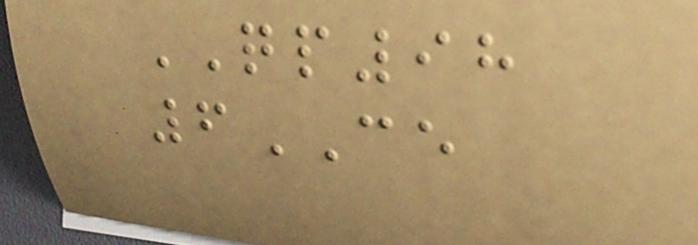QP98
6CE
